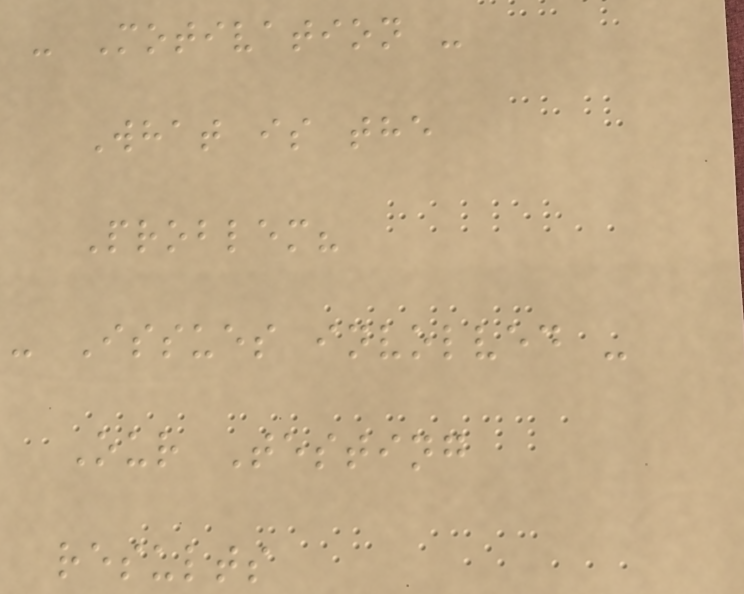- Motivation -
What is the
Problem?
- Issues involved -
Our Testing
results
